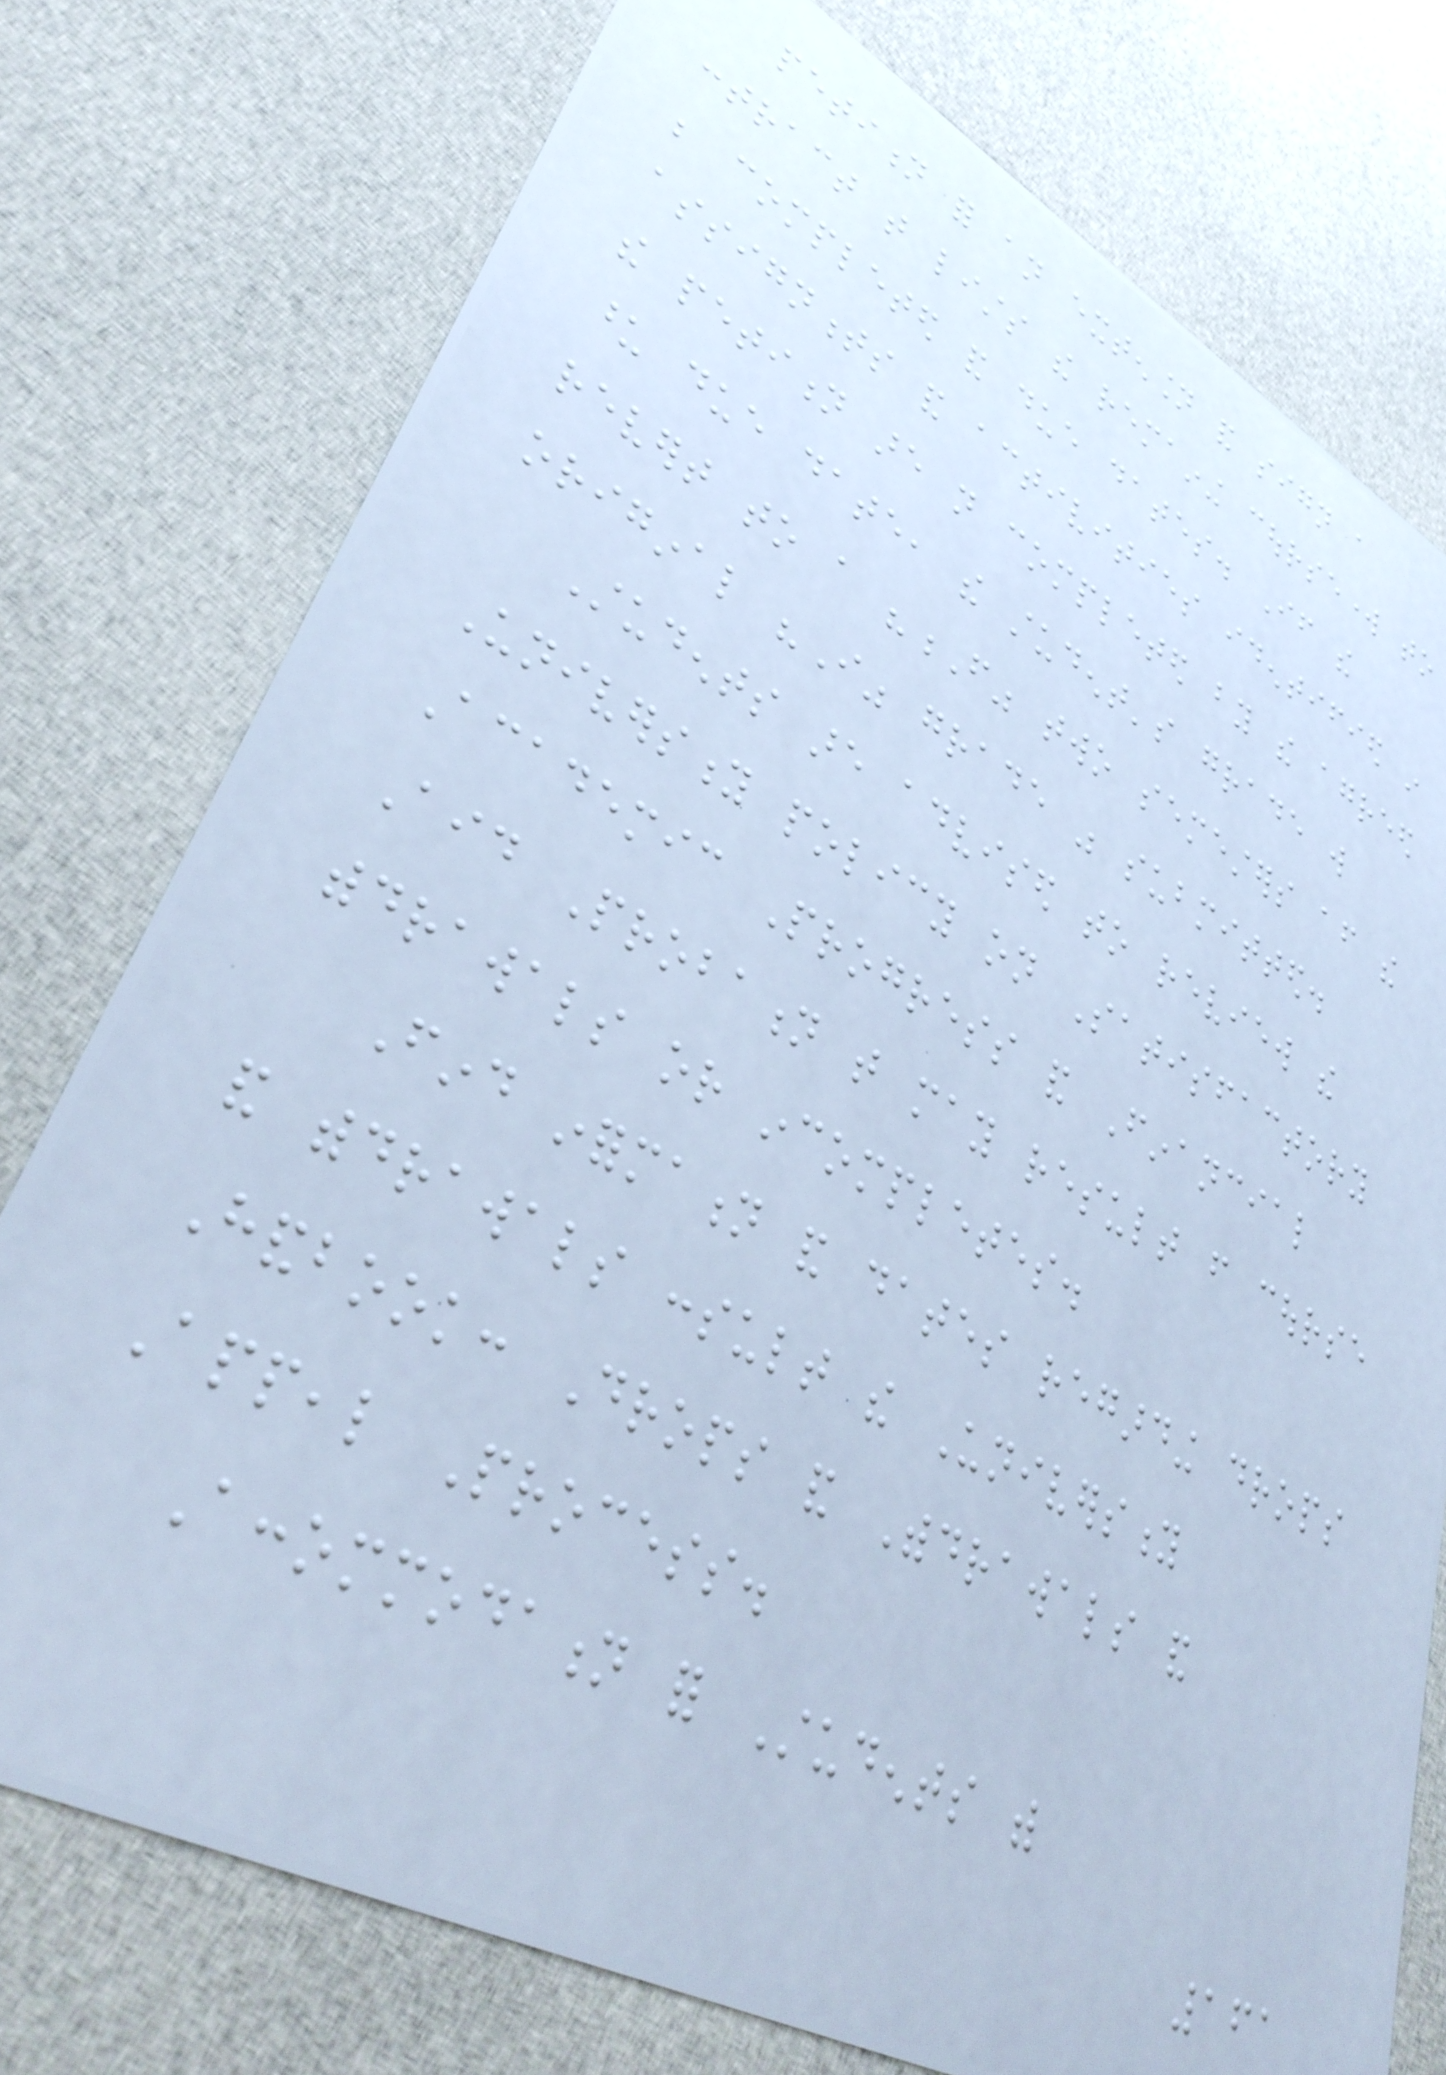petition for an extension and sign a
contract that lists the remaining coursework to
be completed and due dates. If the
assignments and activities identified in
the petition are not completed by the agreed
upon due date, the student's grade will
revert to a "F" two semesters after the
original "I" grade was submitted.
Students are advised to review the
University policy on Satisfactory
Academic Progress and Financial
Aid Probation that may result from course
withdrawals or incompletes.
Find information and dates regarding drops
and withdrawals consult the University
Handbook: Drops and Withdrawals and
Appeal Process.
Accommodation for Students with
161
